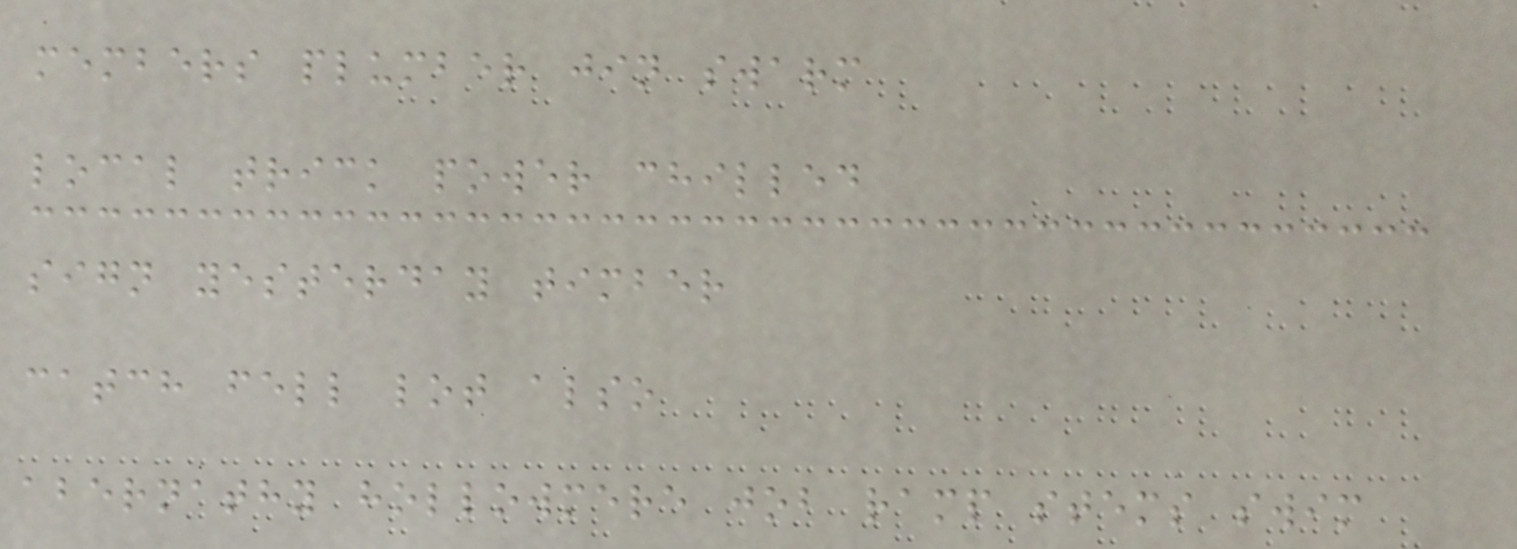members plumber jin swarm
local trick power chilled
sign yesterday timber
catch fell lot also
abernathy hollowmere job ramp stems swim
